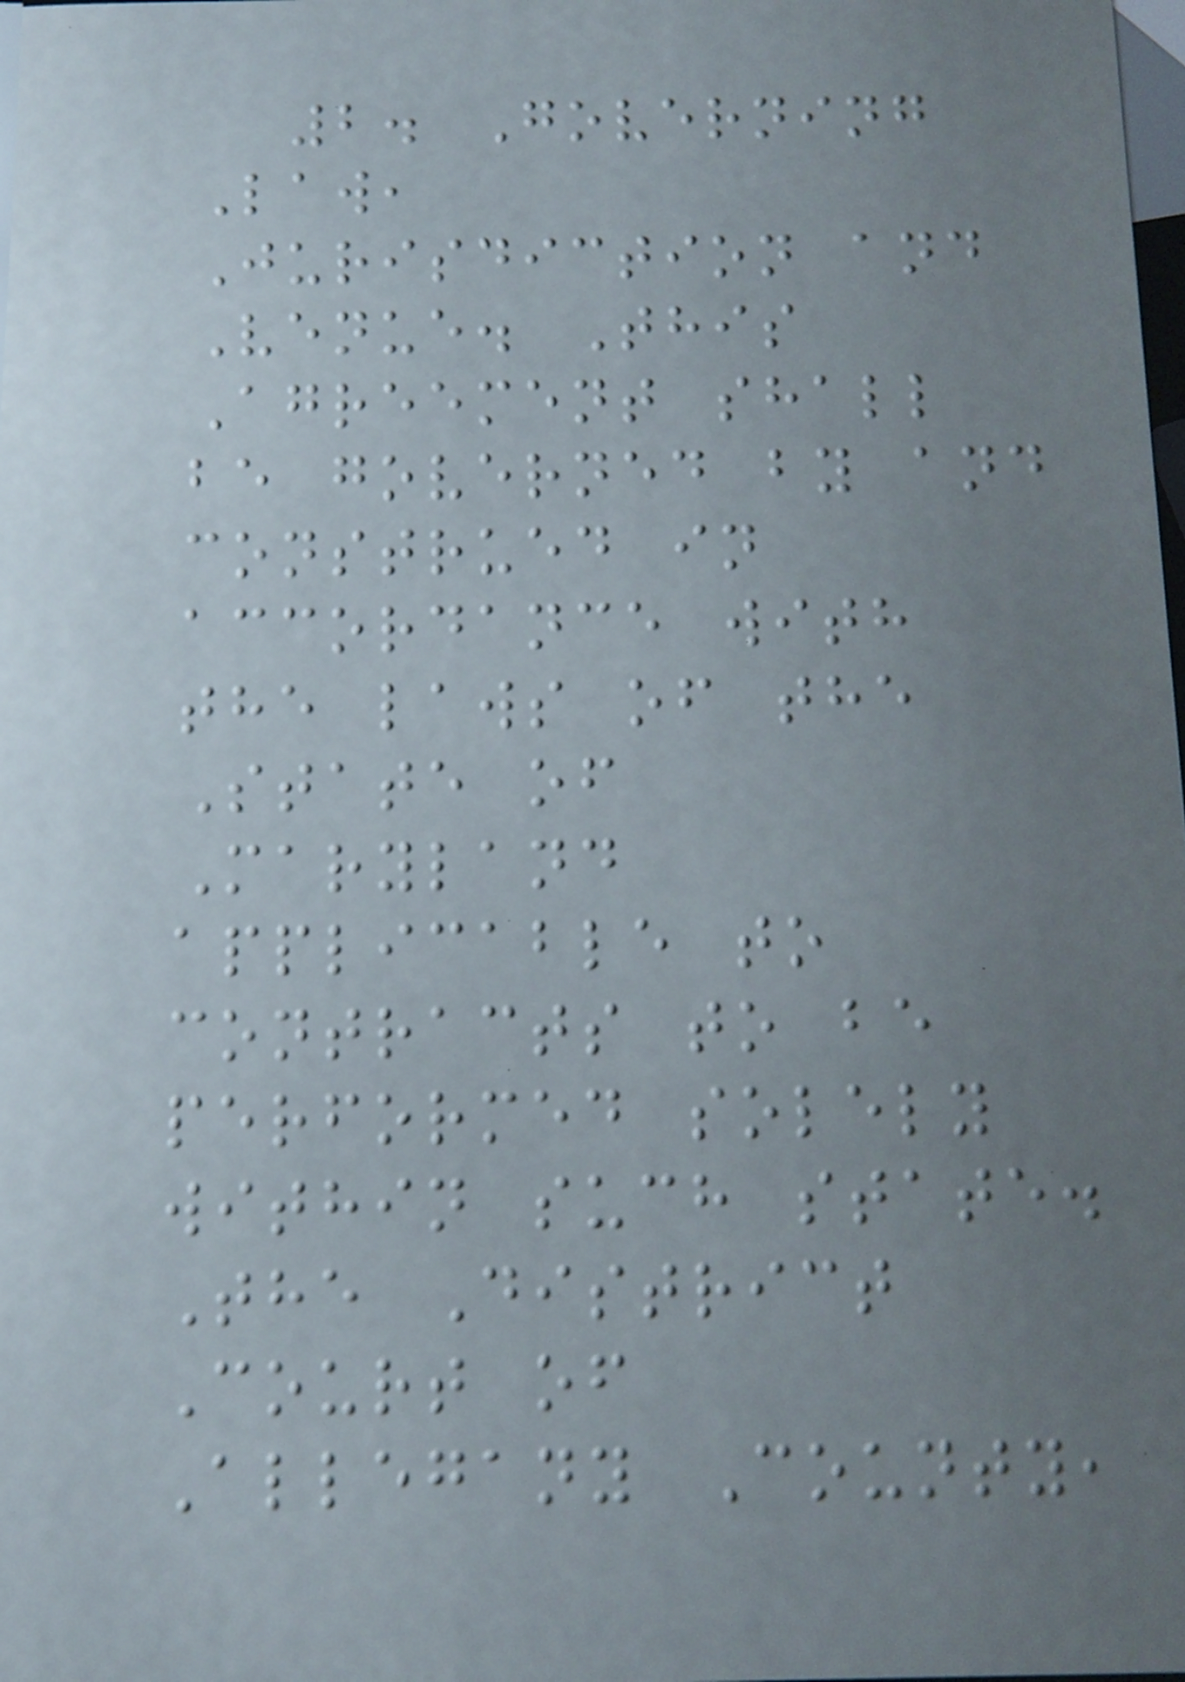2. Governing
Law,
Jurisdiction and
Venue. This
Agreement shall
be governed by and
construed in
accordance with
the laws of the
State of
Maryland
applicable to
contracts to be
performed solely
within such state.
The District
Court of
Allegany County,
